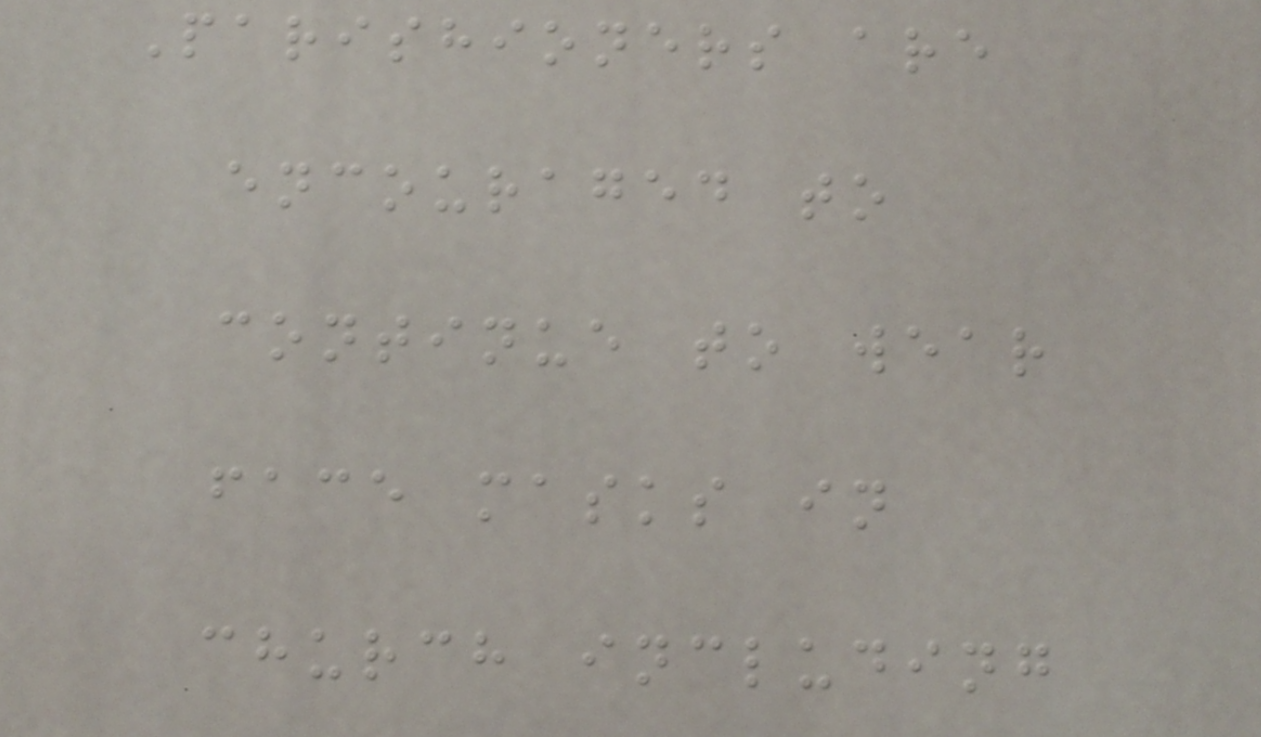Parishioners are
encouraged to
continue to wear
face masks in
church including
